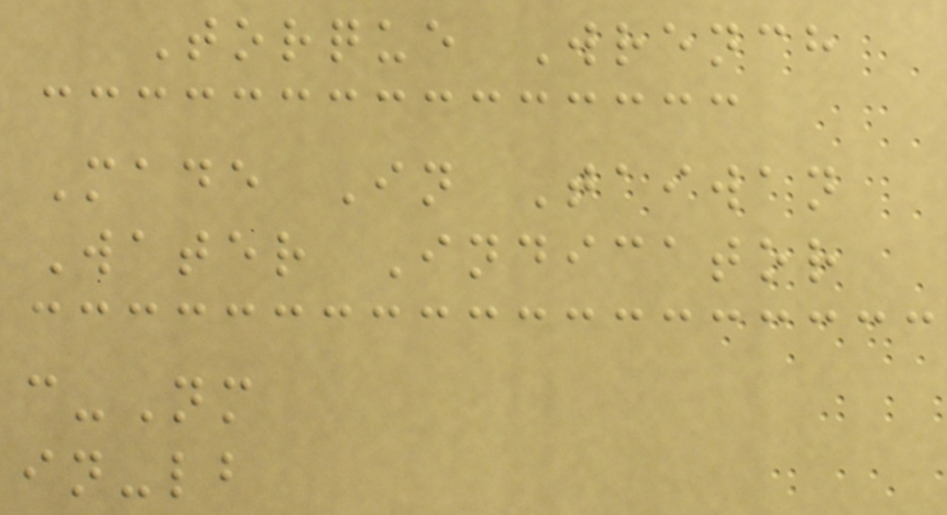Torque Wrench
Made In Taiwan
Water Indicator
c-Nm
in-lb
